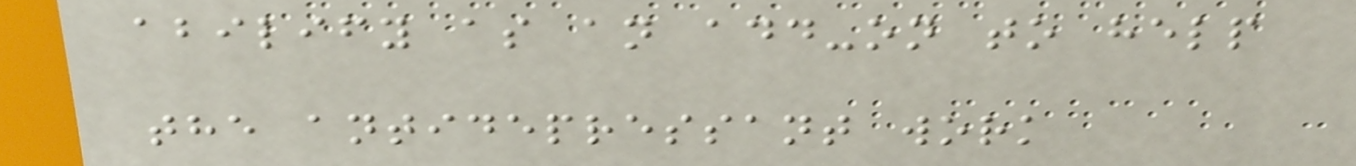abilify as an add-on to help
the antidepressant work
